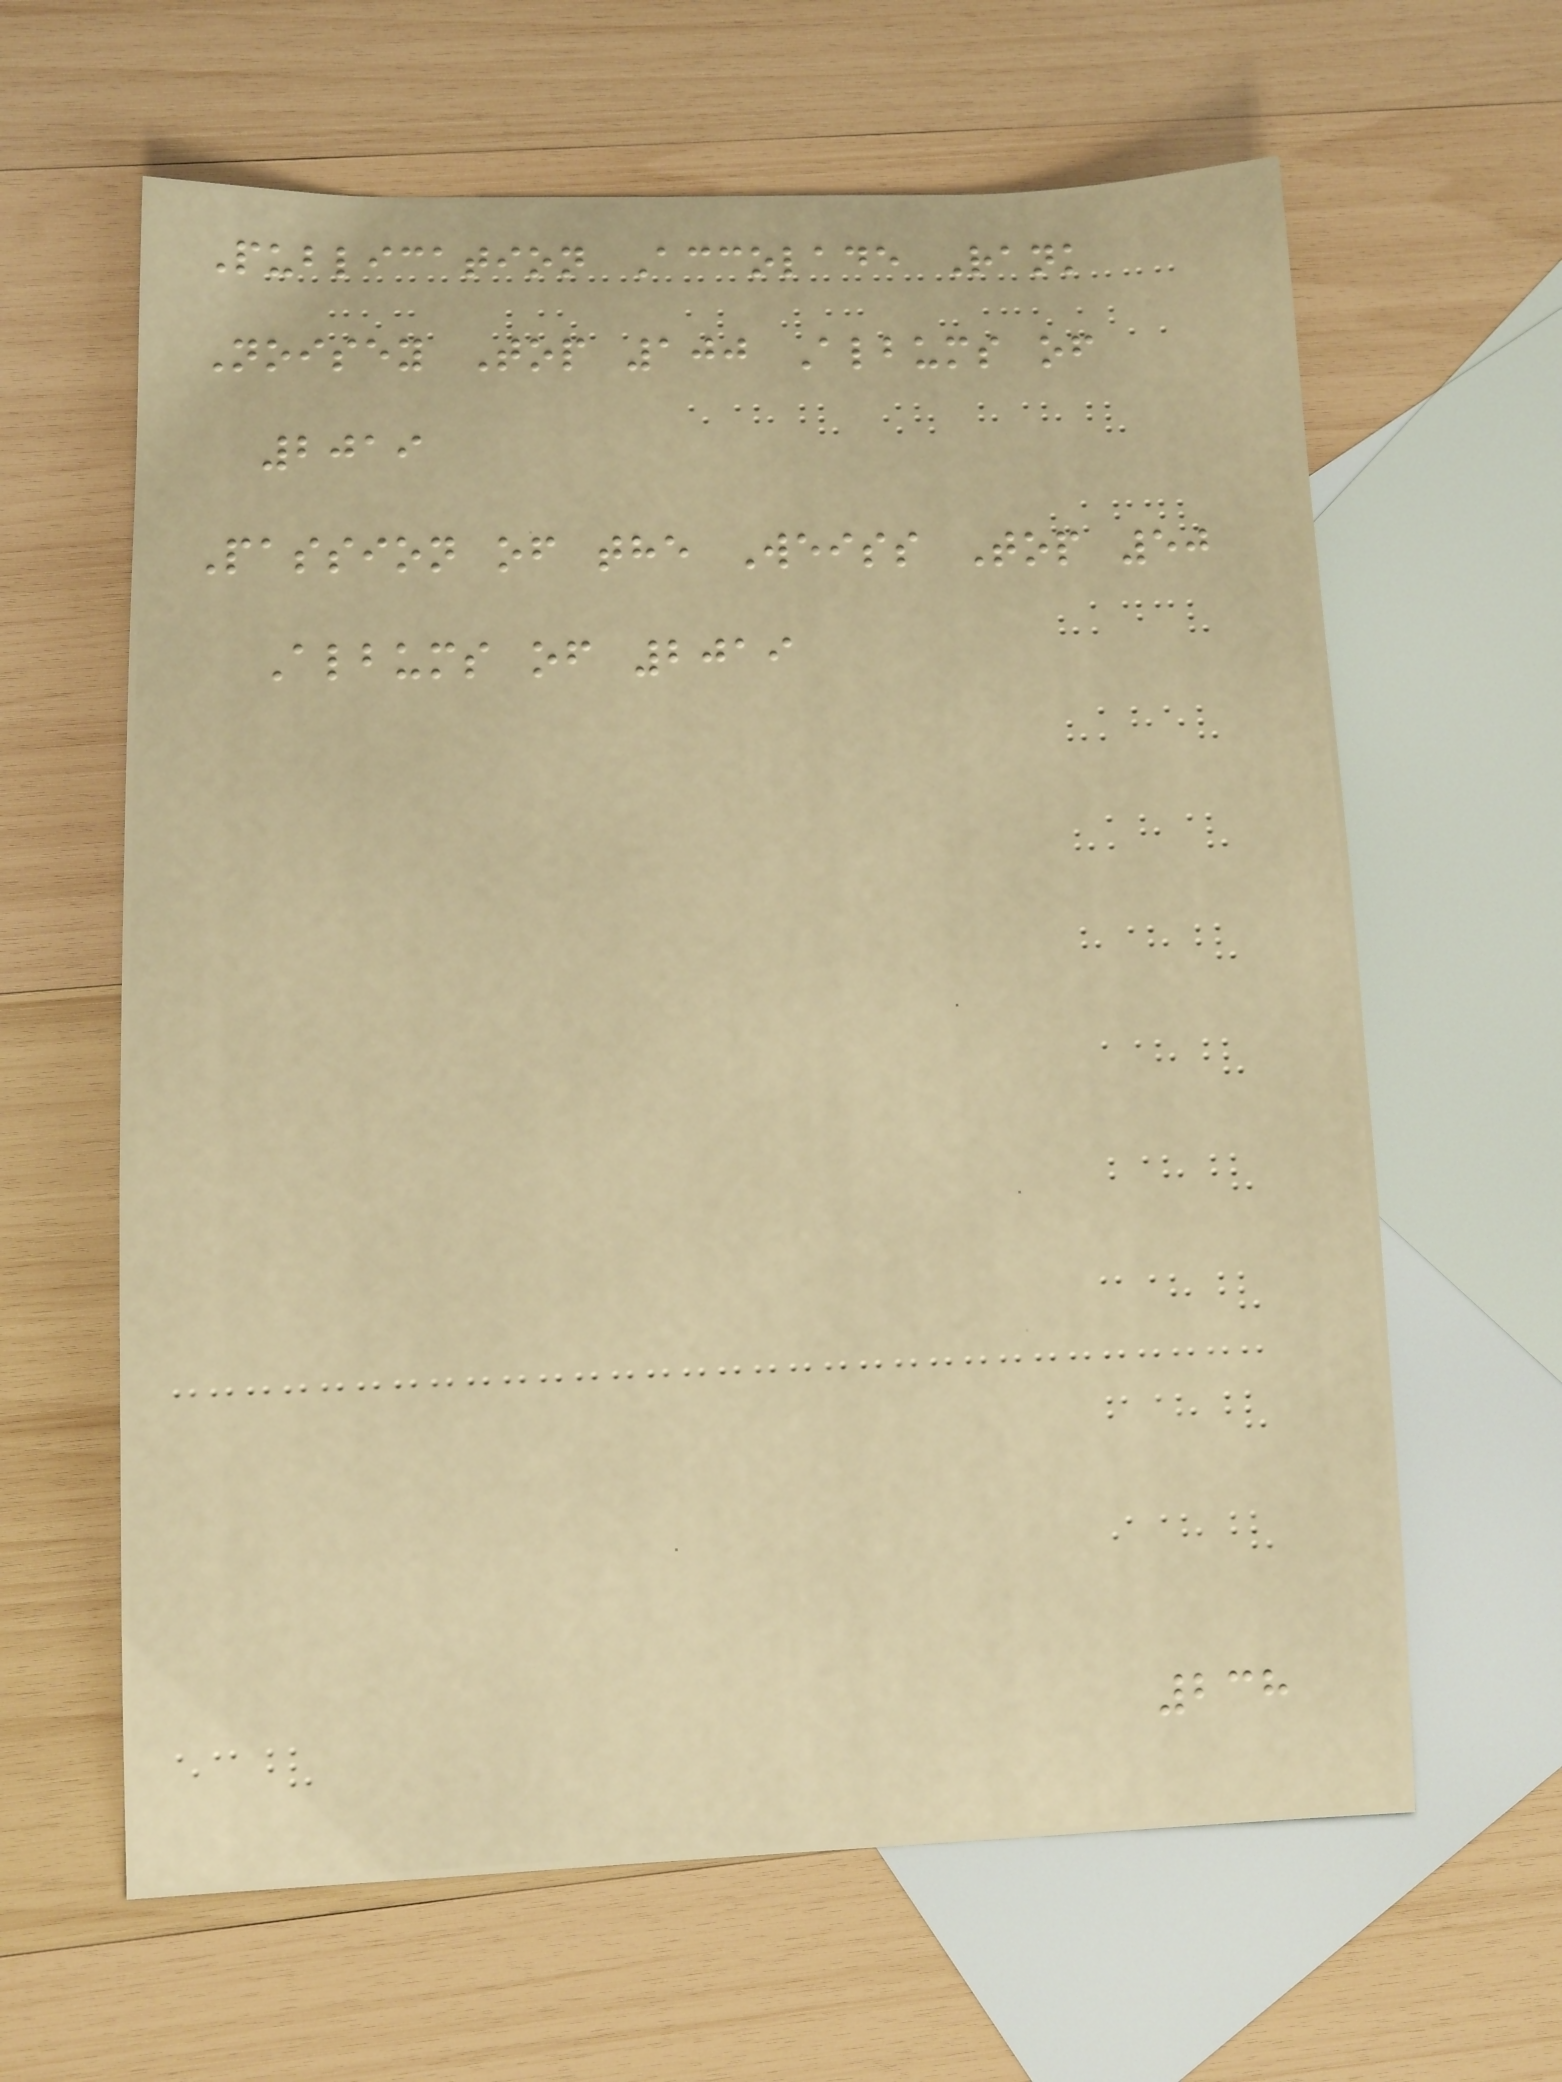Publication Accolade Rank
Noisey Top 100 Albums of
2019
Passion of the Weiss Top 50
Albums of 2019
238
